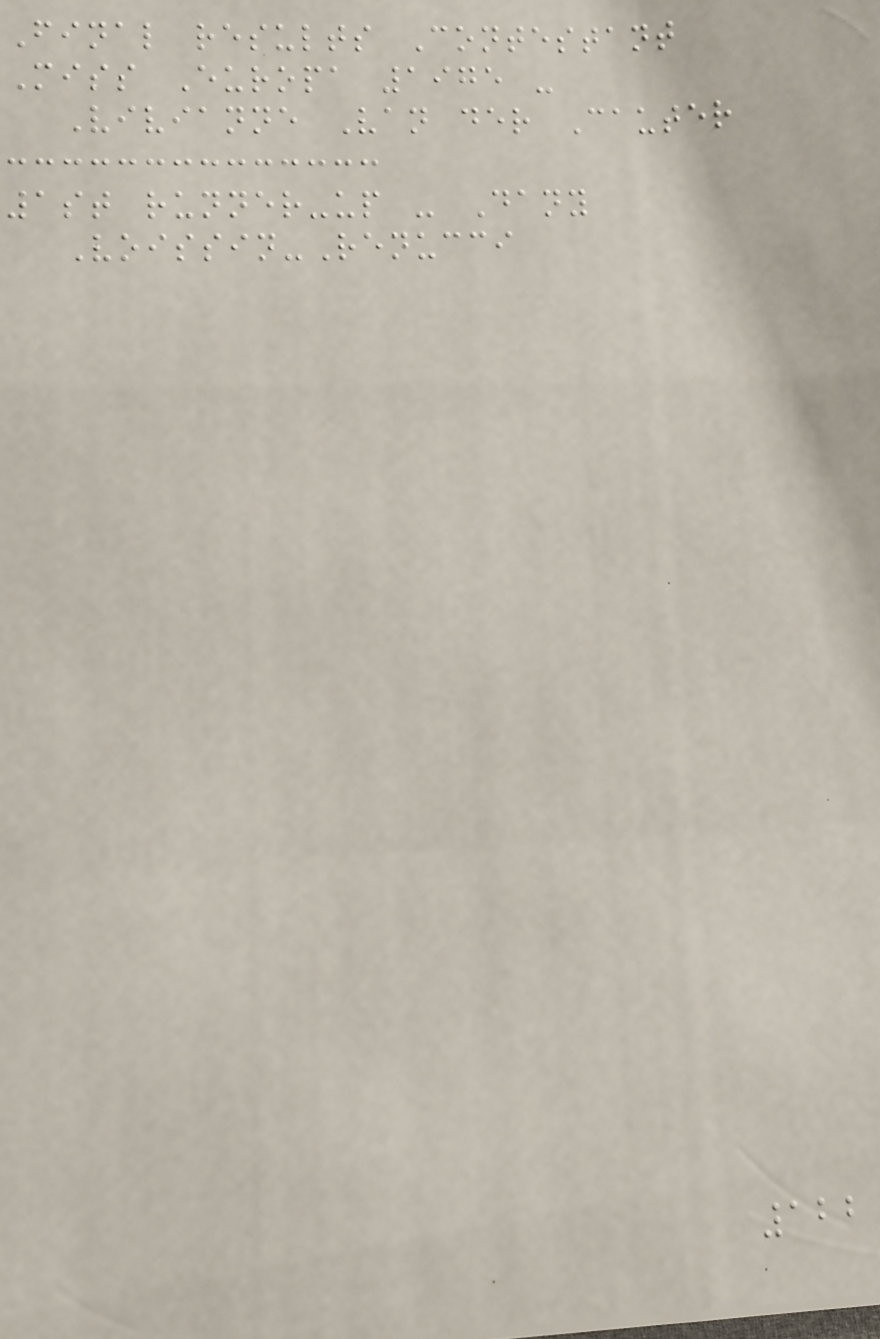Final results Contestant
Miss Europa 1975 -
Vivianne Van der Cauter
1st runner-up - Dany
Voissin-Renucci
122
